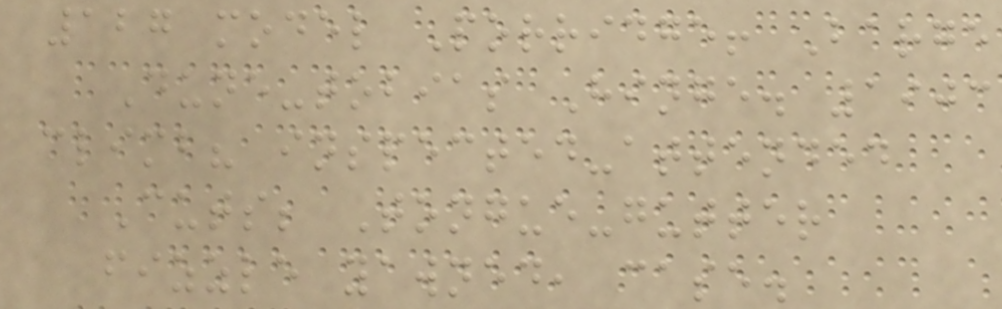127 model Porridge! Barge
Dune-tobias Hinge. 1903
climb? inspected-attended
Cuts; Tongue-gutter
fizzle yawned, case.
